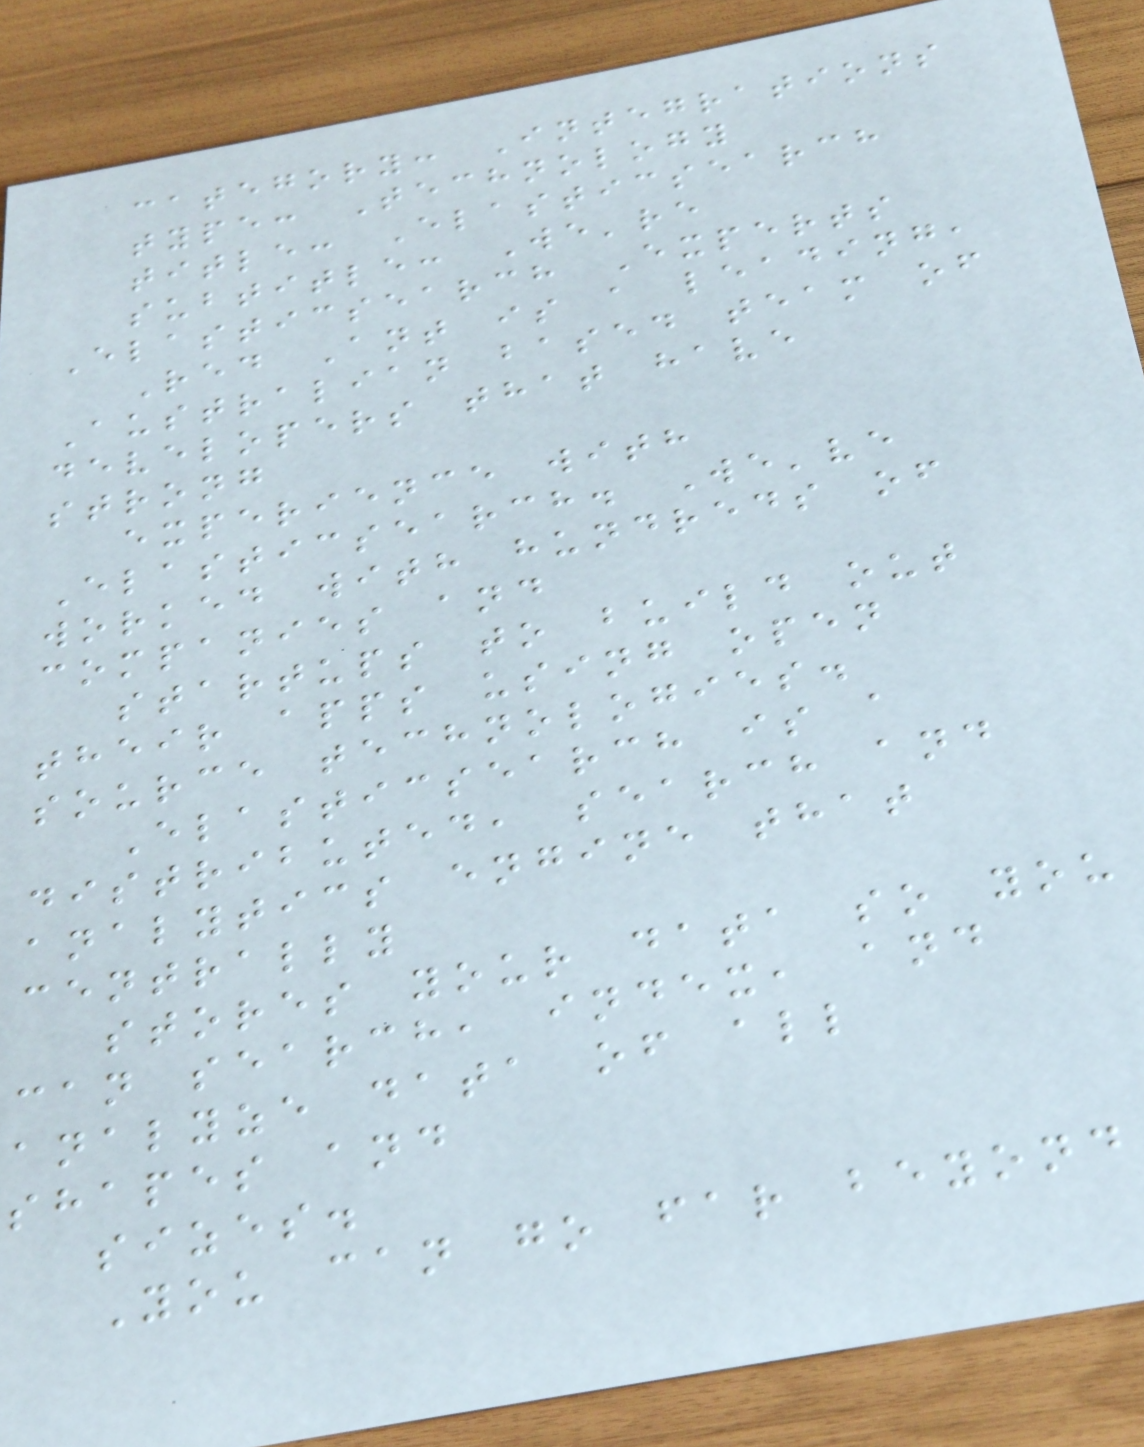category: Integrations
type: Technology
title: Elasticsearch
subtitle: We're
Elasticsearch Experts
Red Ant is a leading,
Australian based team of
developers that have
strong
experience with
Elasticsearch. We've
worked with hundreds of
companies and
startups to build out
their apps using open
source technologies.
Elasticsearch is a
distributed, search and
analytics engine that
centrally
stores your data so you
can search, index, and
analyze data of all
shapes and
sizes.
You can go far beyond
